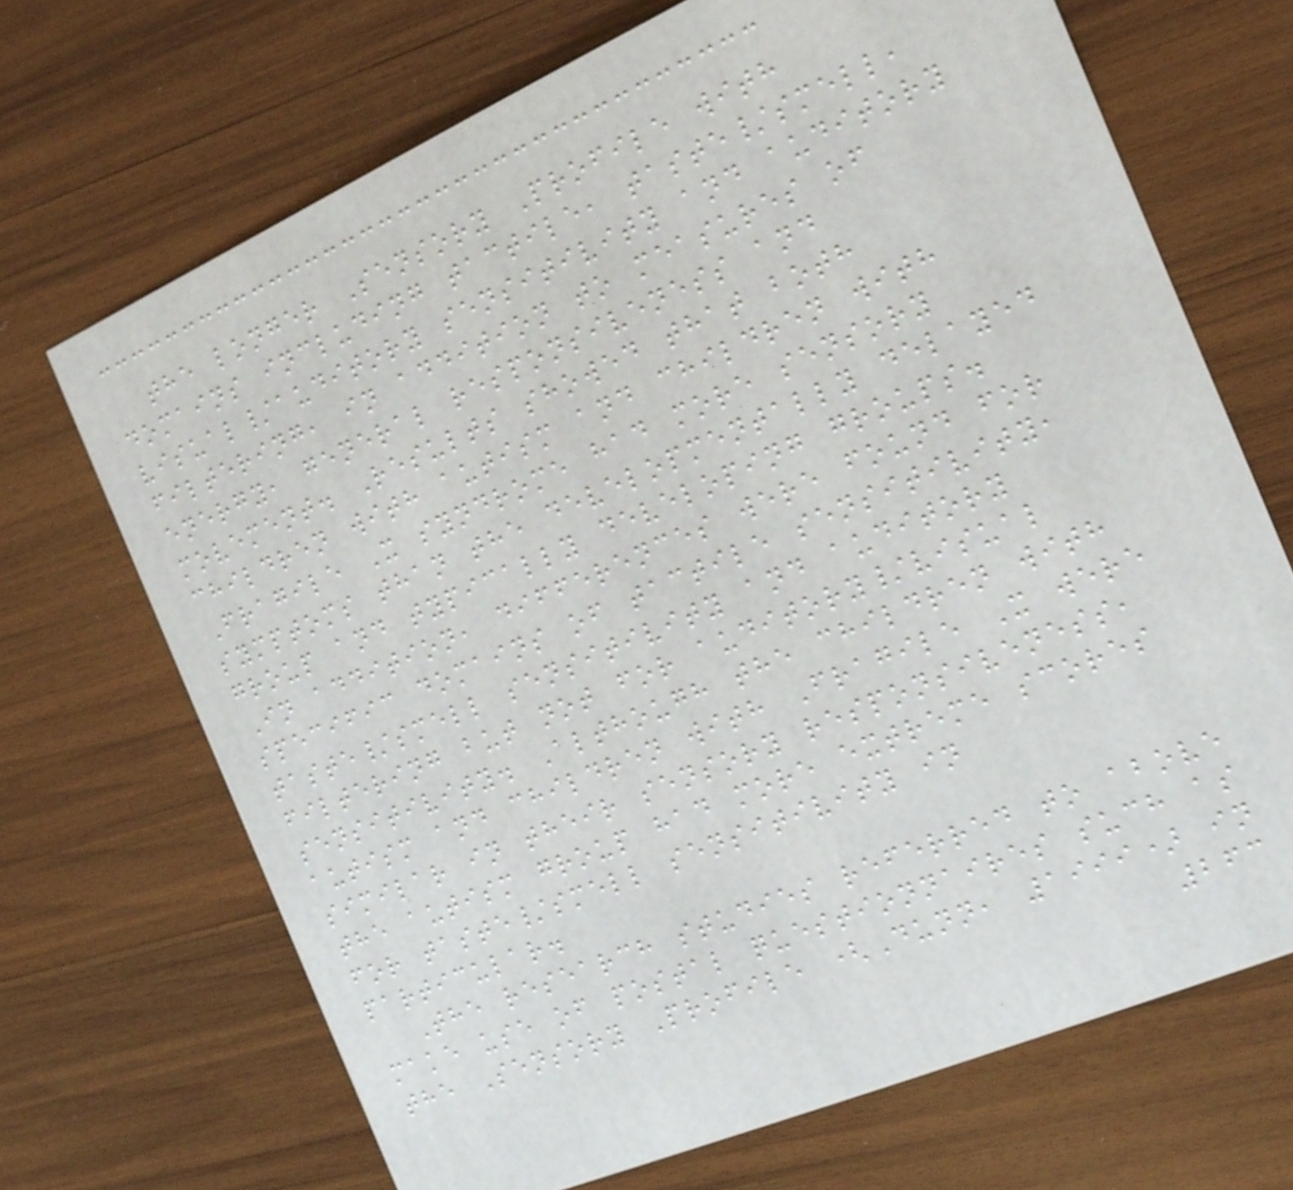the longer Sensory Profile with
domains including tactile, taste/smell,
visual/auditory sensitivity and auditory
filtering, in addition to measures of
energy, general responsiveness and
movement. Results showed that both
children with autism and children with
Fragile X syndrome had more sensory
symptoms than the developmentally delayed
group and typically developing groups.
In addition, differences were found for
specific domains of tactile sensitivity,
taste/smell sensitivity and auditory
filtering but not for auditory/visual
sensitivity. Although the children with
autism and children with Fragile X were
similar in their sensory responsiveness,
the autism group had more extreme scores
for taste/smell sensitivity in
particular.
The research studies referred to above
make use of postal questionnaires such as
the Sensory Profile (Dunn, 1999) in
263
